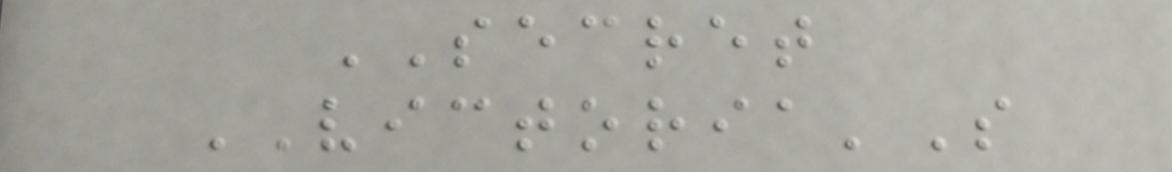SECRET
VICTORIA'S
